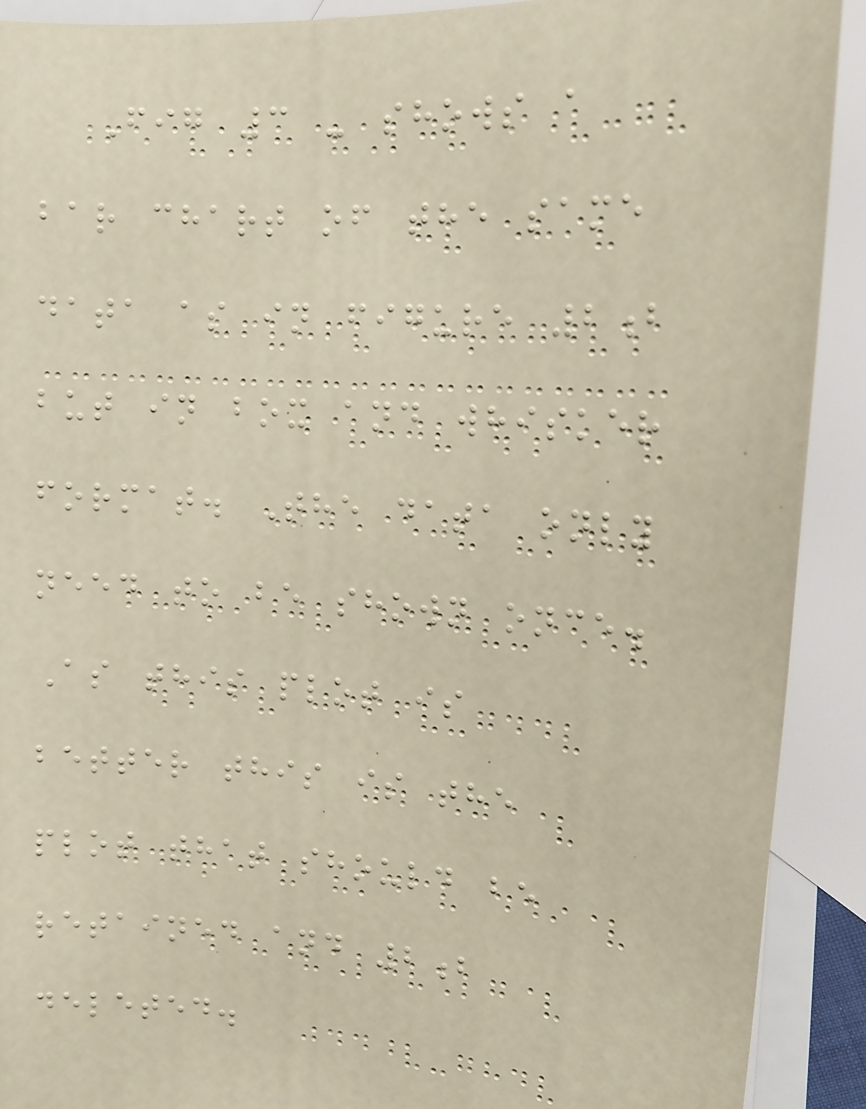Fig 3 - shows a
bar chart of the same
data as in figure 2b
but in box and whisker
format. The data only
need to be shown once.
As this plot is
better this is the
plot that should be
retained and 2b
deleted.
